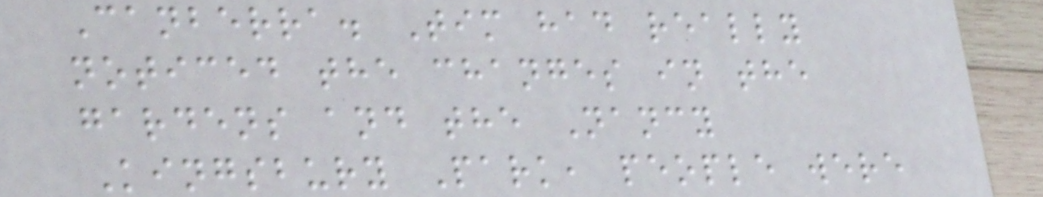Canberra. Tim had really
noticed the changes in the
gardens and the Nancy
Kingsbury Park, people were
